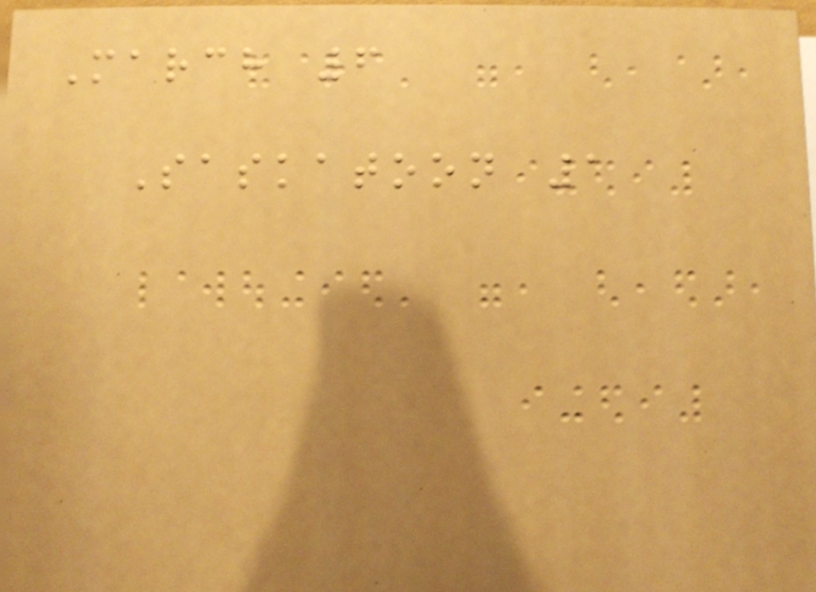March 6
Saskatoon 1
